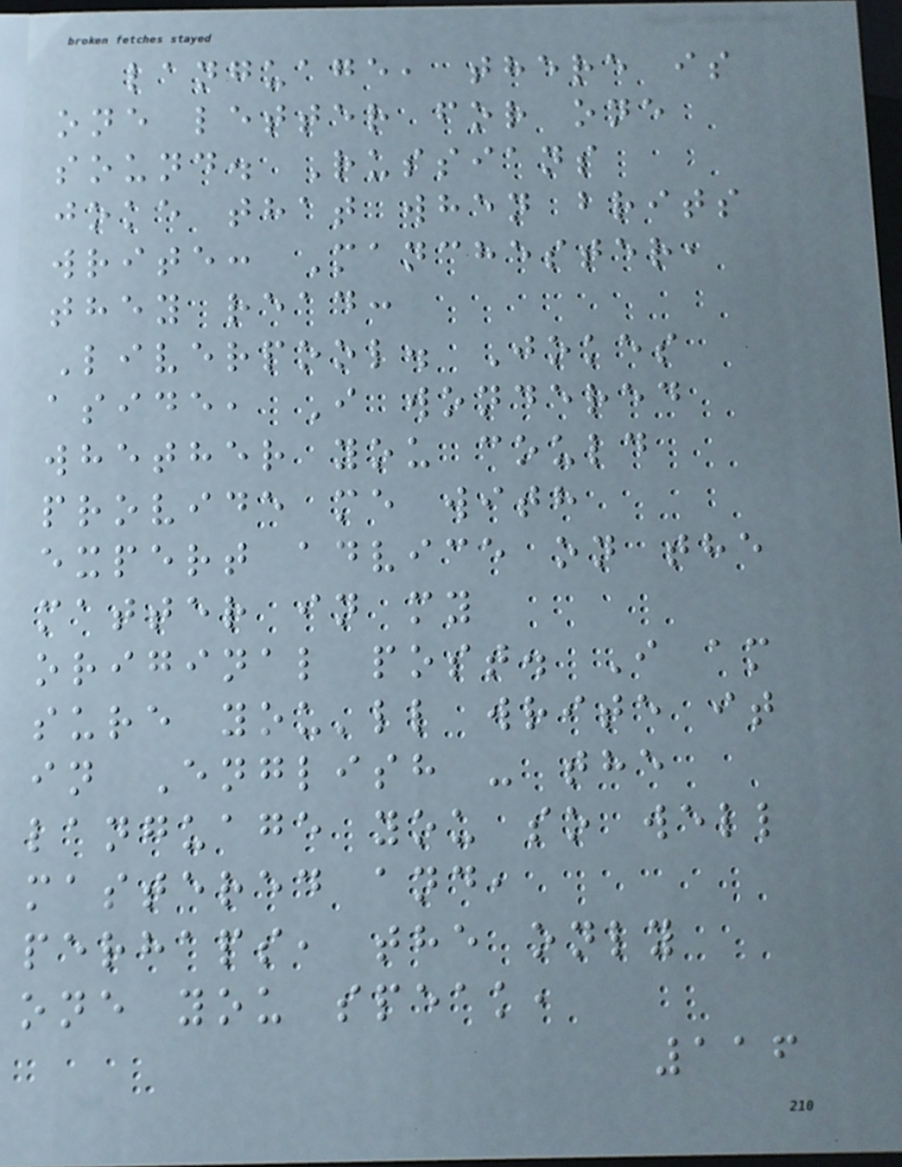language, there is
one letter for one
sound. Russians
joke that when brits
write: Manchester,
they read:
Liverpool. Jokes
aside, I wondered
whether you could
provide me with
expert advice on the
matter in my
original post. I am
sure you'll write it
in English - the
language you so well
mastered and,
perhaps, the only
one you speak,
116
